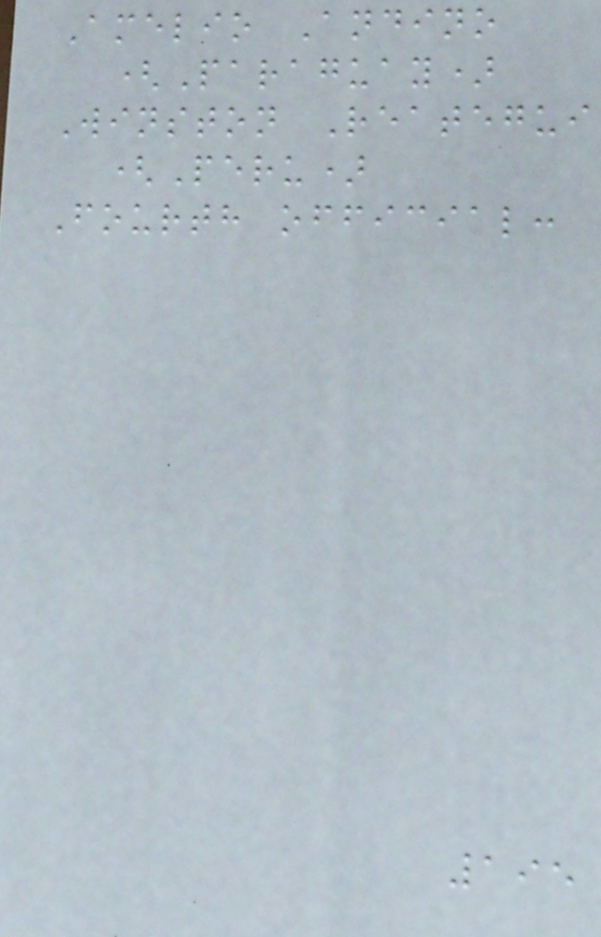Amelio Andino
(Paraguay)
Winston Reategui
(Peru)
Fourth official:
195
